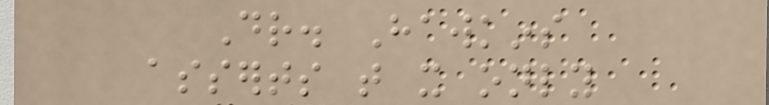Dr. Hawkins
asserts that it only
